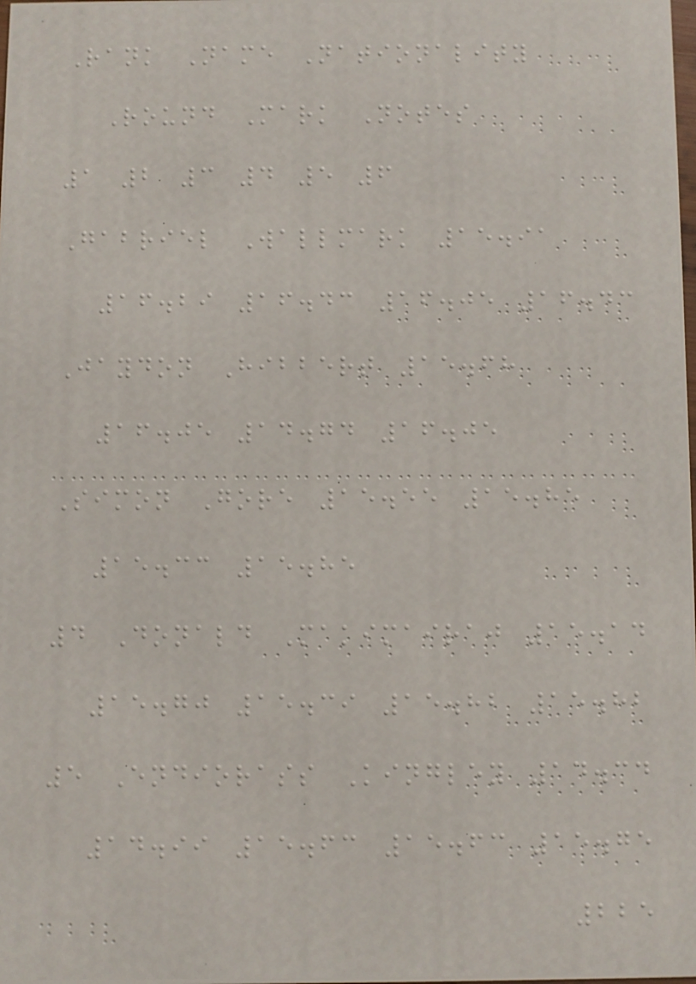Rank Name Nationality
Round Mark Notes
1 2 3 4 5 6
Gabriel Wallmark 15.91
16.29 16.43 16.05 16.43
Jaydon Hibbert 15.68
16.05 14.74 16.05
Simon Gore 15.55 15.85
15.33 15.85
4 Donald Makimairaj 15.14
15.70 15.39 15.82 15.82
5 Endiorass Kingley 14.34
14.99 15.63 15.63 15.75
225
